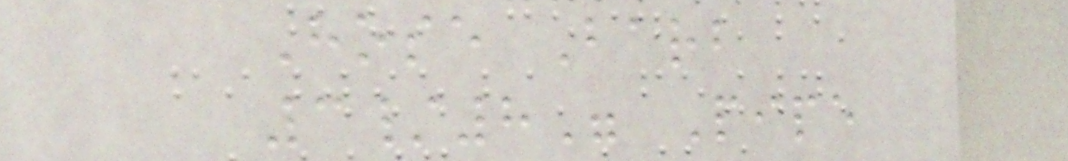Hose Barb
3/8" Pipe
